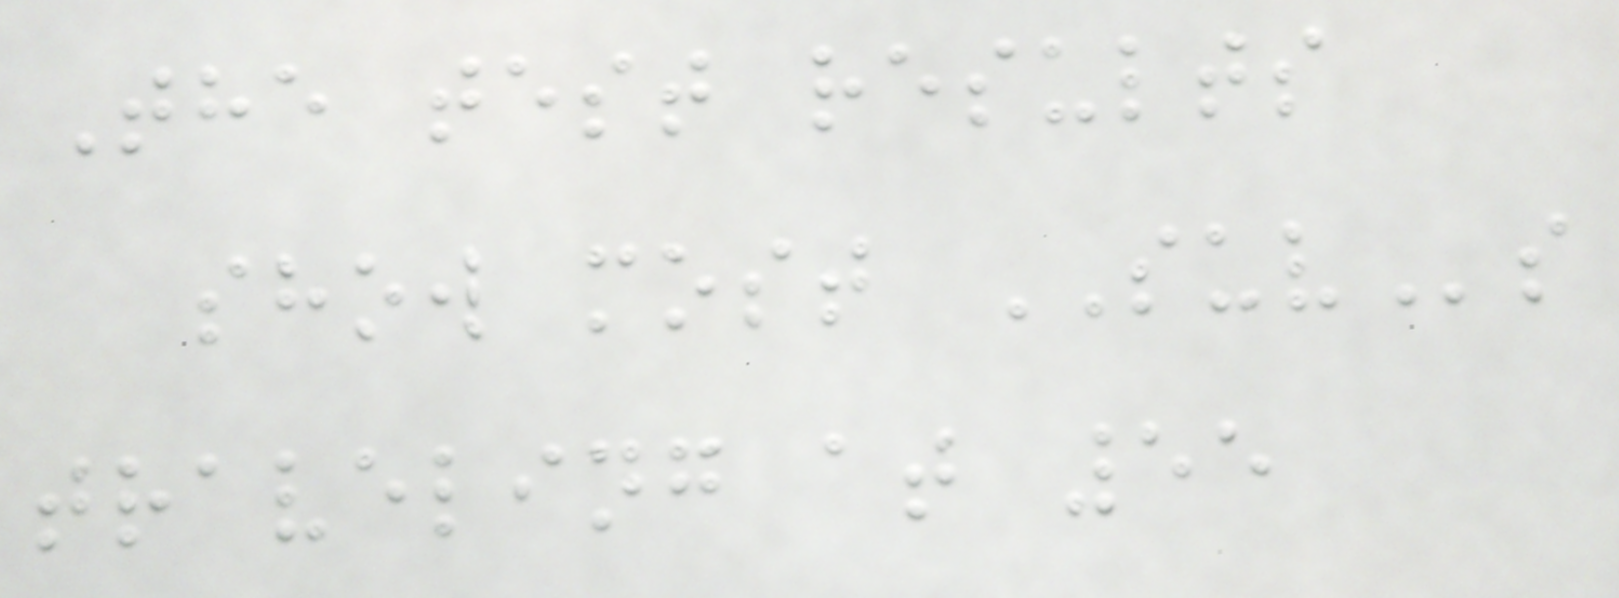The test results
show most SUVs
traveling at 55
